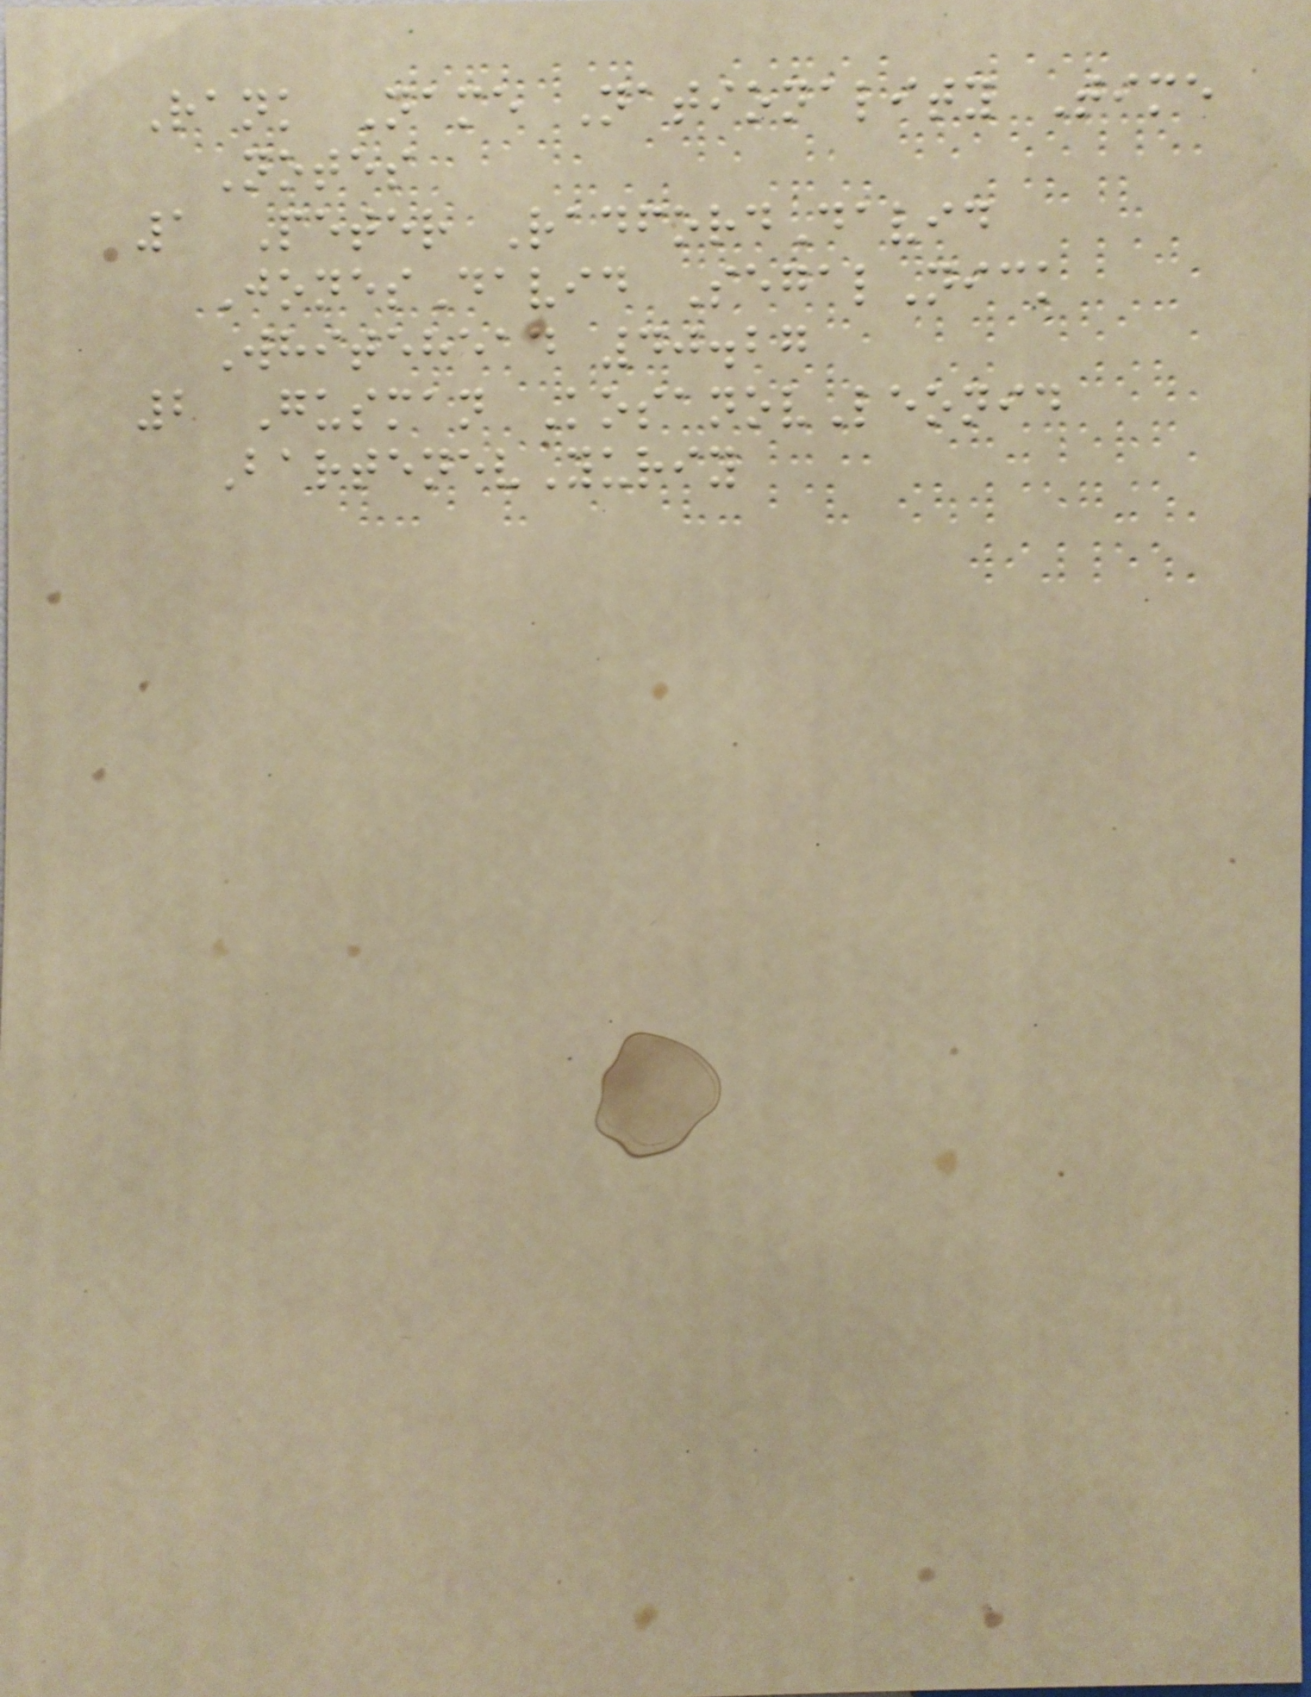Rank Name Nationality Time
Notes
1 Peter RadfordDavid
JonesDavid SegalNick
Whitehead 40.27
2 Gusman KosanovLeonid
BartenevYuriy
